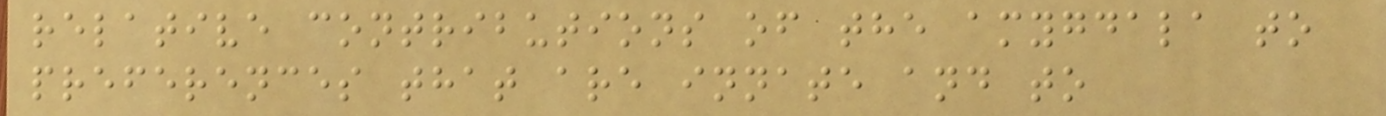relative contributions of the amygdala to
preferences that are innate and to
